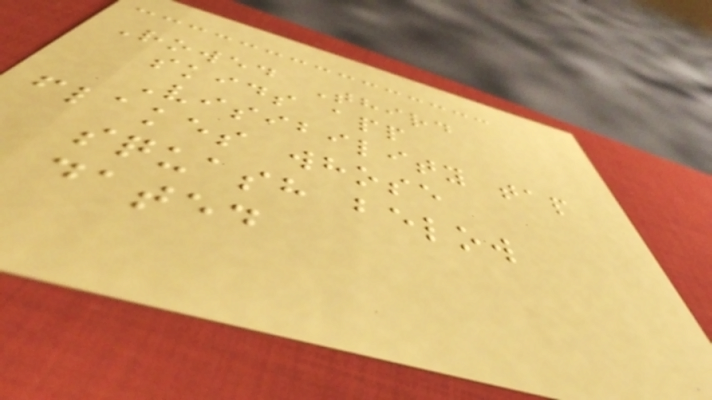Rowed Third
skids app
Visibility tap
flakes whose
squash below
dated
